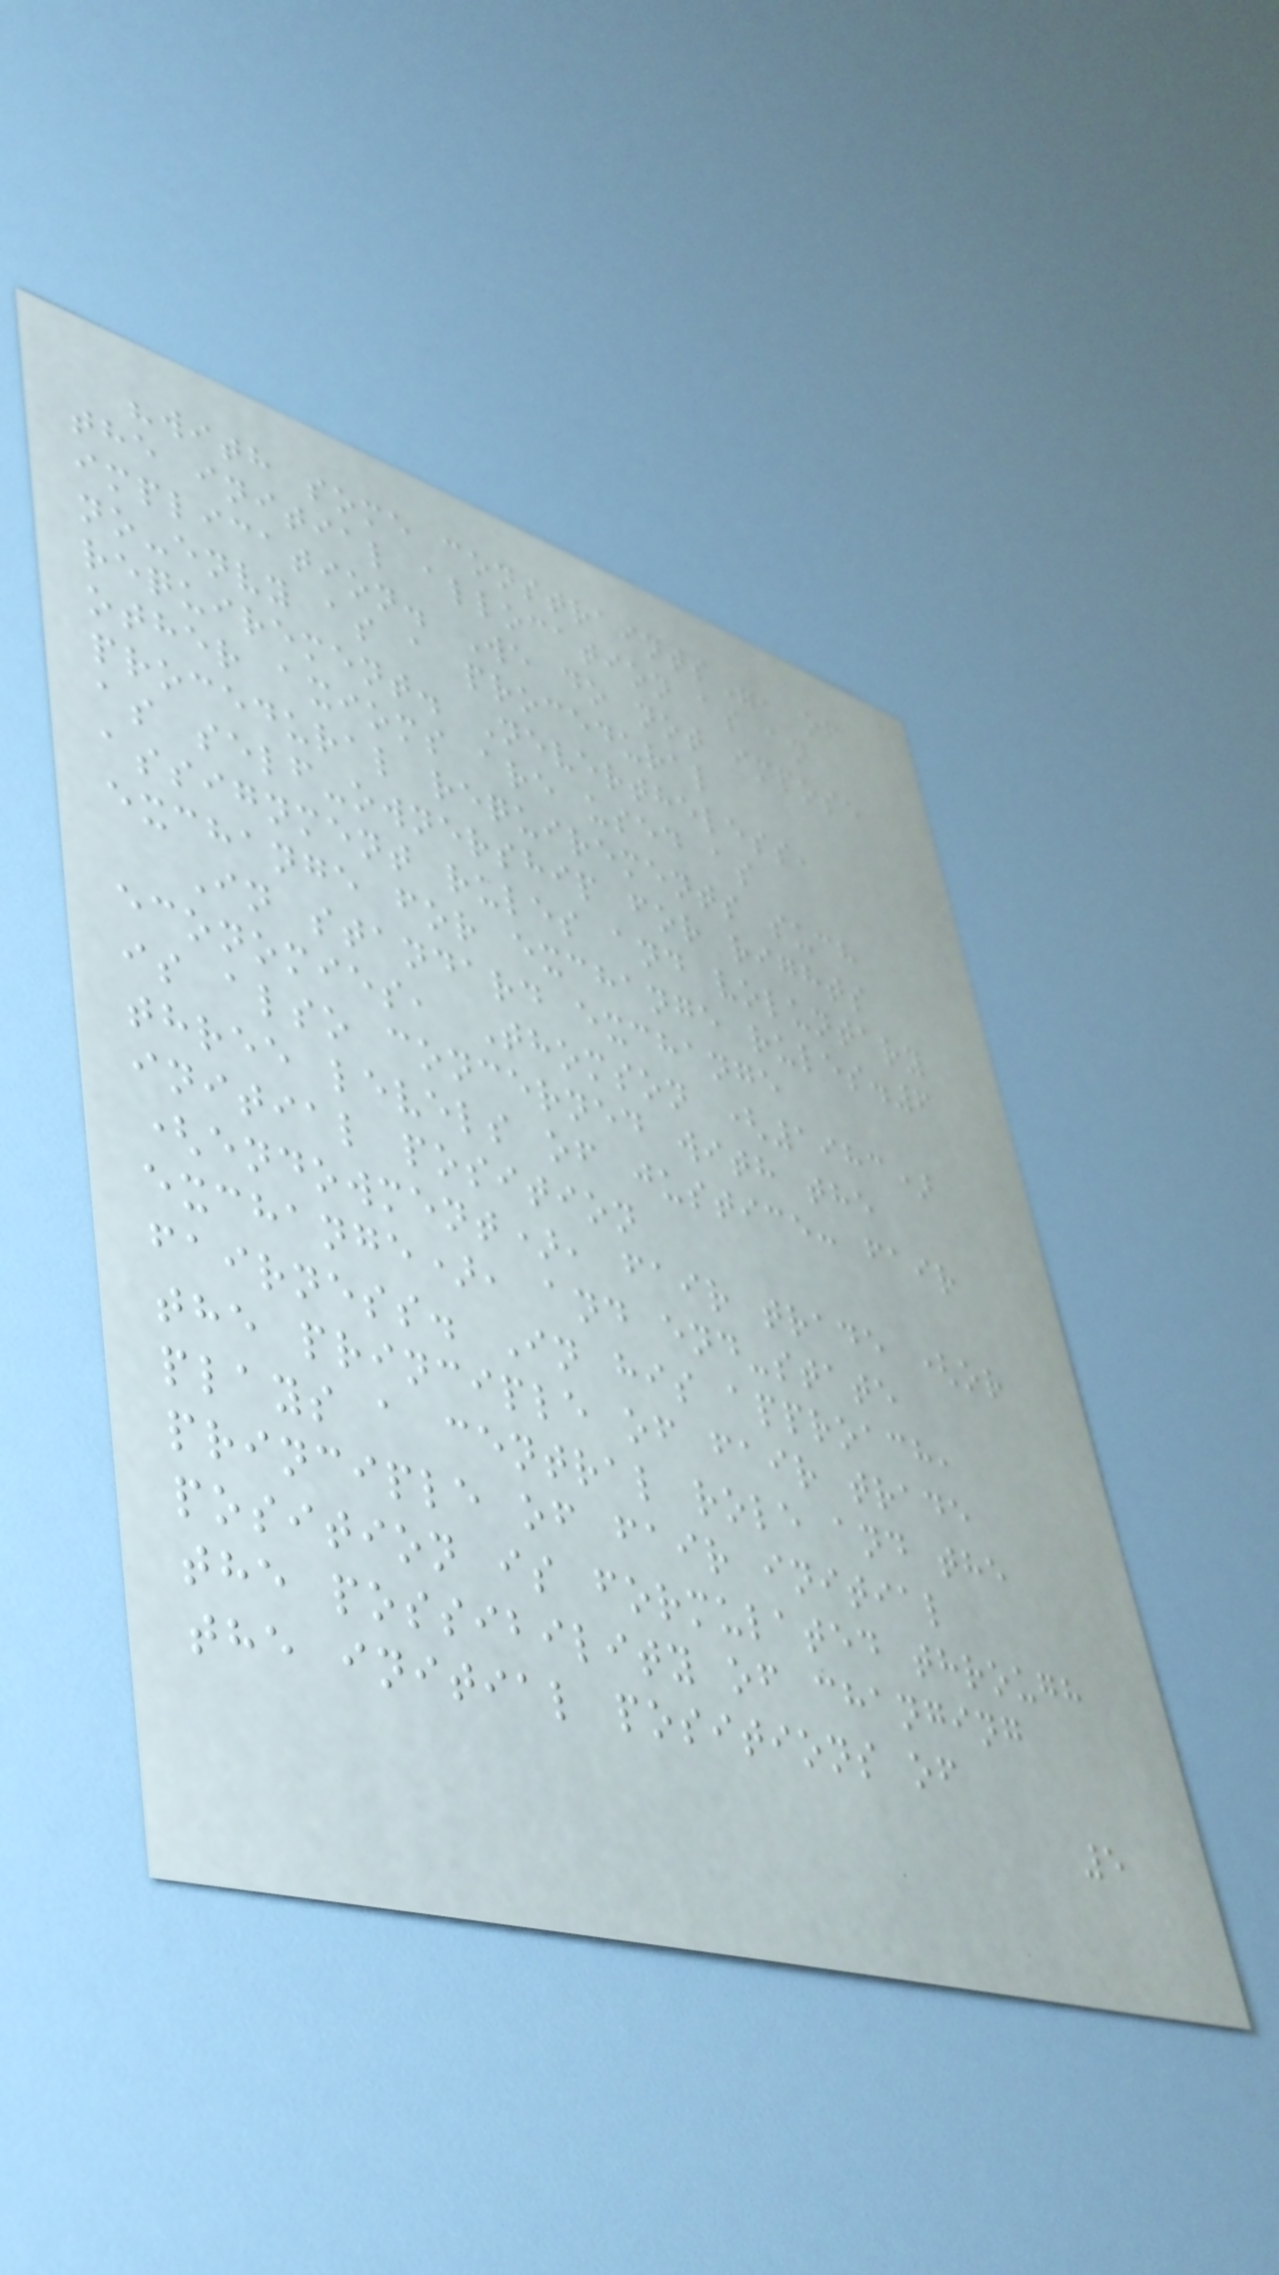"with some constraints", of
the initial allocation as an
implication. We do not impose
no-envy as a procedural
requirement. Nevertheless,
other axioms are used as
procedural requirements such
as self-ownership for rights
assignment rules and voluntary
exchange for exchange rules.6
In standard exchange
economies, Thomson (1983)
is also concerned with the
three levels of justice: fair
initial position
(endowment), fair trade (or
exchange), and end-state
fairness. In his approach,
the principle of fair trade
plays a central role and the
principle of fair initial
position is formulated through
the possibility of changing
the initial positions of
5
